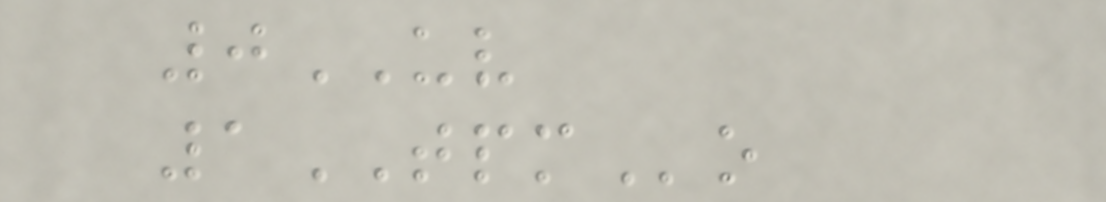0UV
1TPMo
